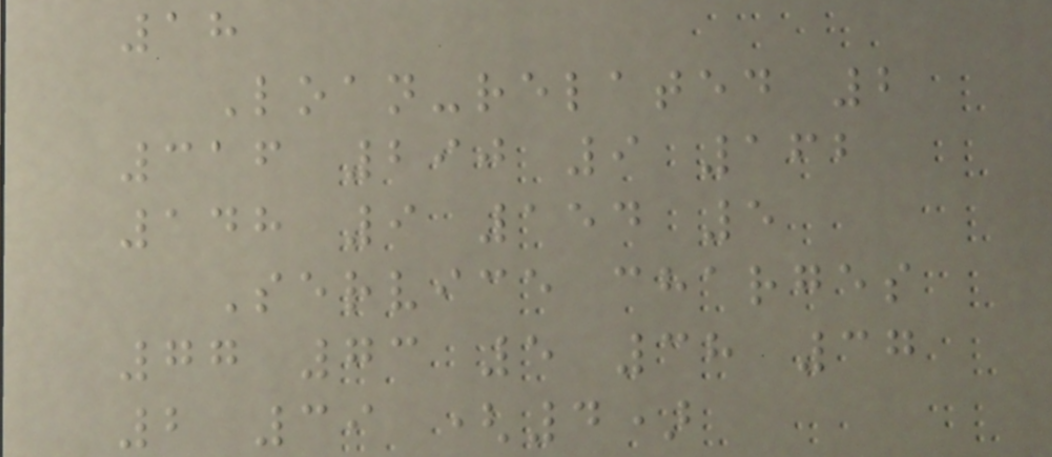18
Loan-related 2
316 290 9 162
148 9 154 5
Service charges
77 73 5 38 37
2 39 (4)
